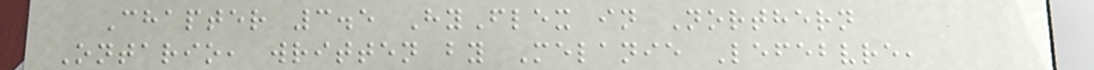Chapter 3.5 HyFlex in Northern
Ontario, written by Melanie Lefebvre,
